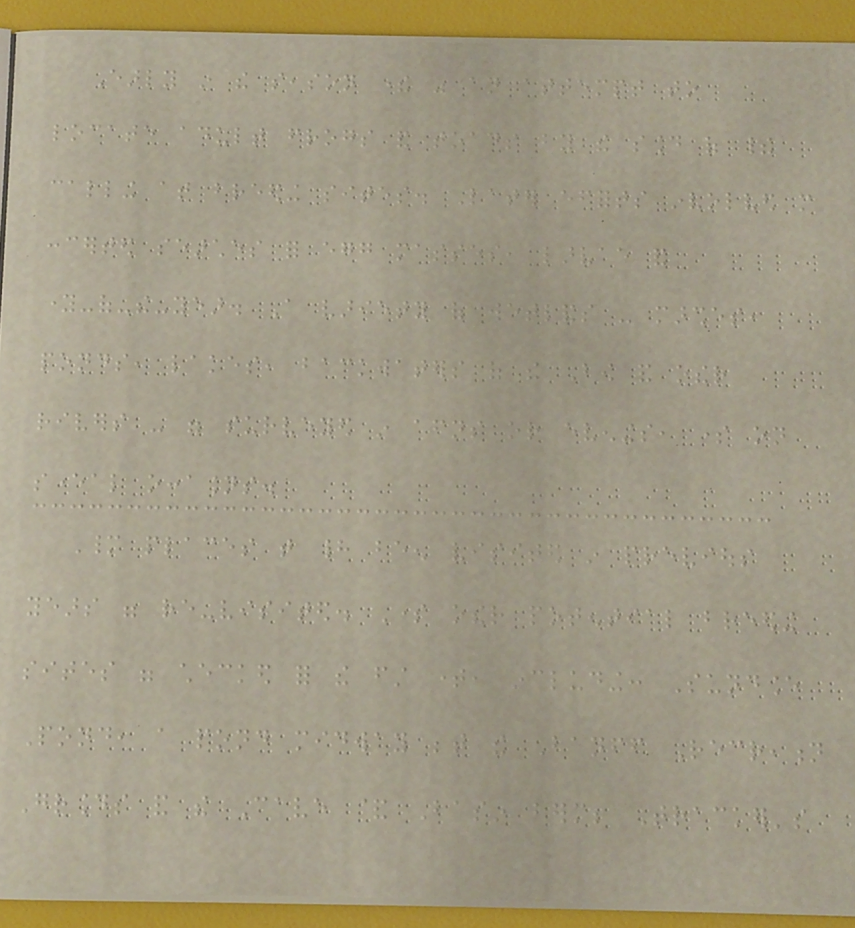Early in the season there was an attempt to
locate adult frogs and toads by the sound of their
calling at breeding sites. Later efforts involved more
concerted searches for egg masses, larvae and
young-of-the-year. A variety of wetlands - marshes,
ponds, lakes, backwaters of the Bow and other
rivers - were surveyed in afternoons or evenings, some on
several occasions.
Many places that had been visited in previous
years were re-visited. Some other potential breeding
sites were checked for the first time, including: Sundance
Pond, a pond midway between the Banff Recreation
Grounds and the Cave & Basin berm; Tracker's
